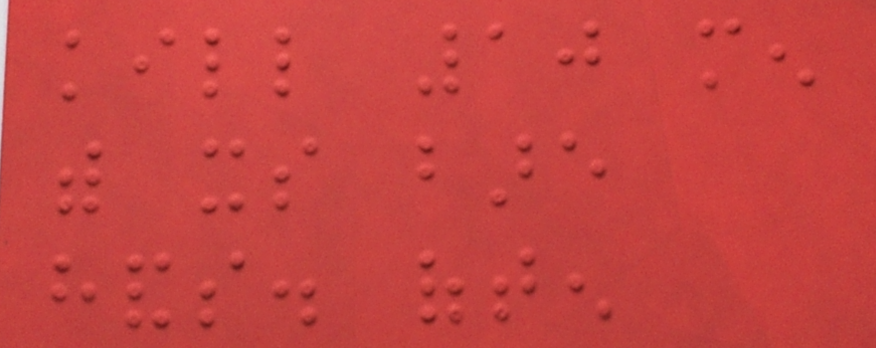kill 10 men
with its bare
hands. often
